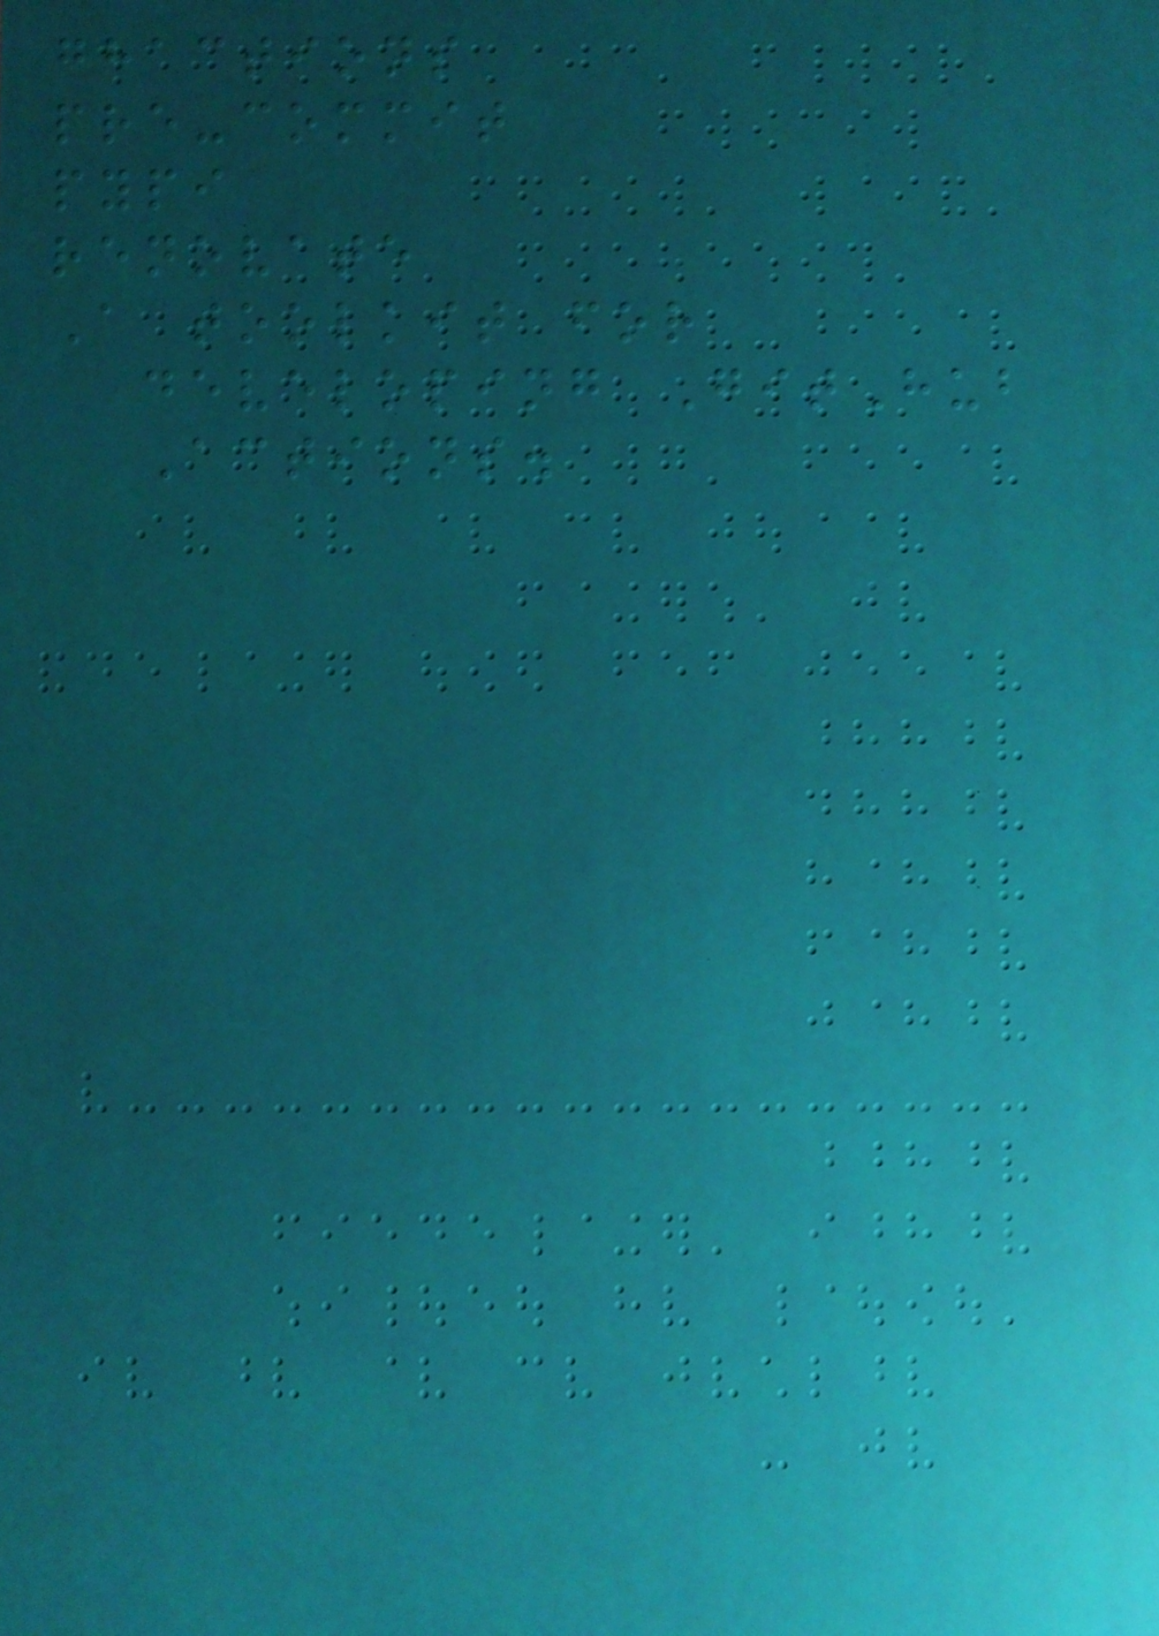ghactions
pre-commit
pypi
renovate
A toolkit for
developing GitHub
Actions.
